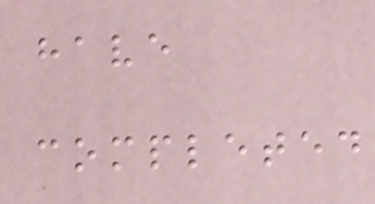have
completed
